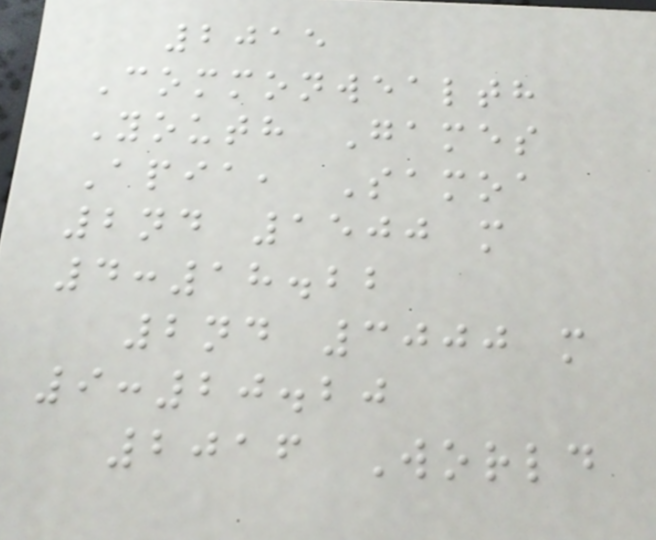2015
Commonwealth
Youth Games
Apia, Samoa
2nd 1500 m
4:18.22
2nd 3000 m
9:20.20
2016 World
